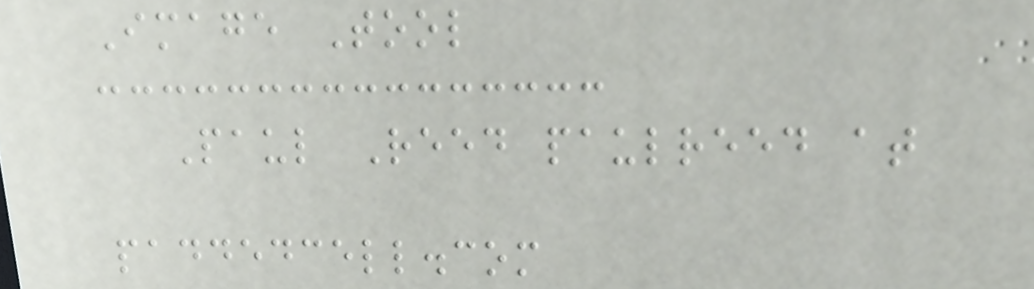Image Tool
Paul Reed paulreed at
paddedcell.com
